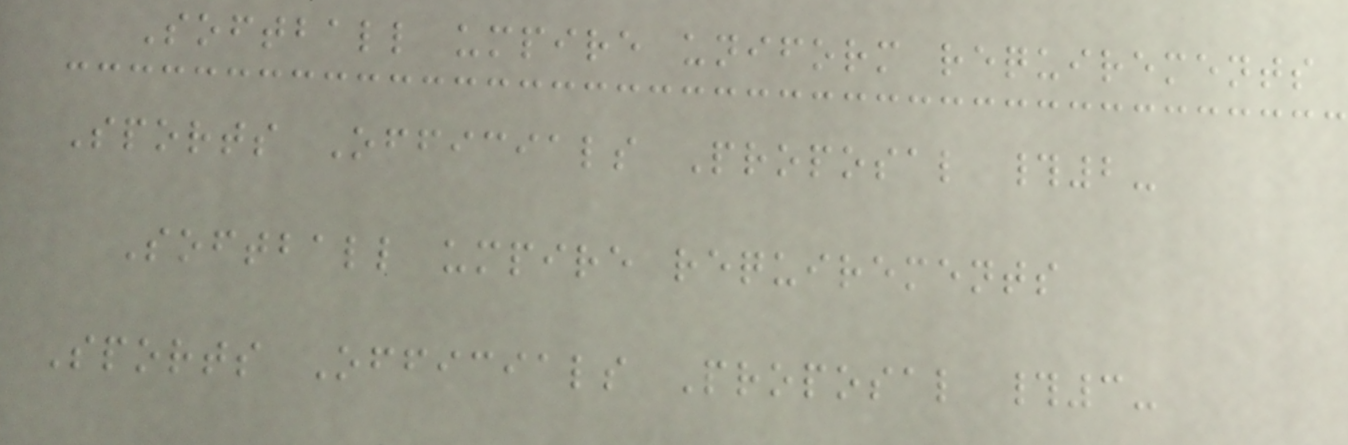Softball umpire uniform requirements
Sports Officials Proposal #2-
Softball umpire requirements
Sports Officials Proposal #3-
